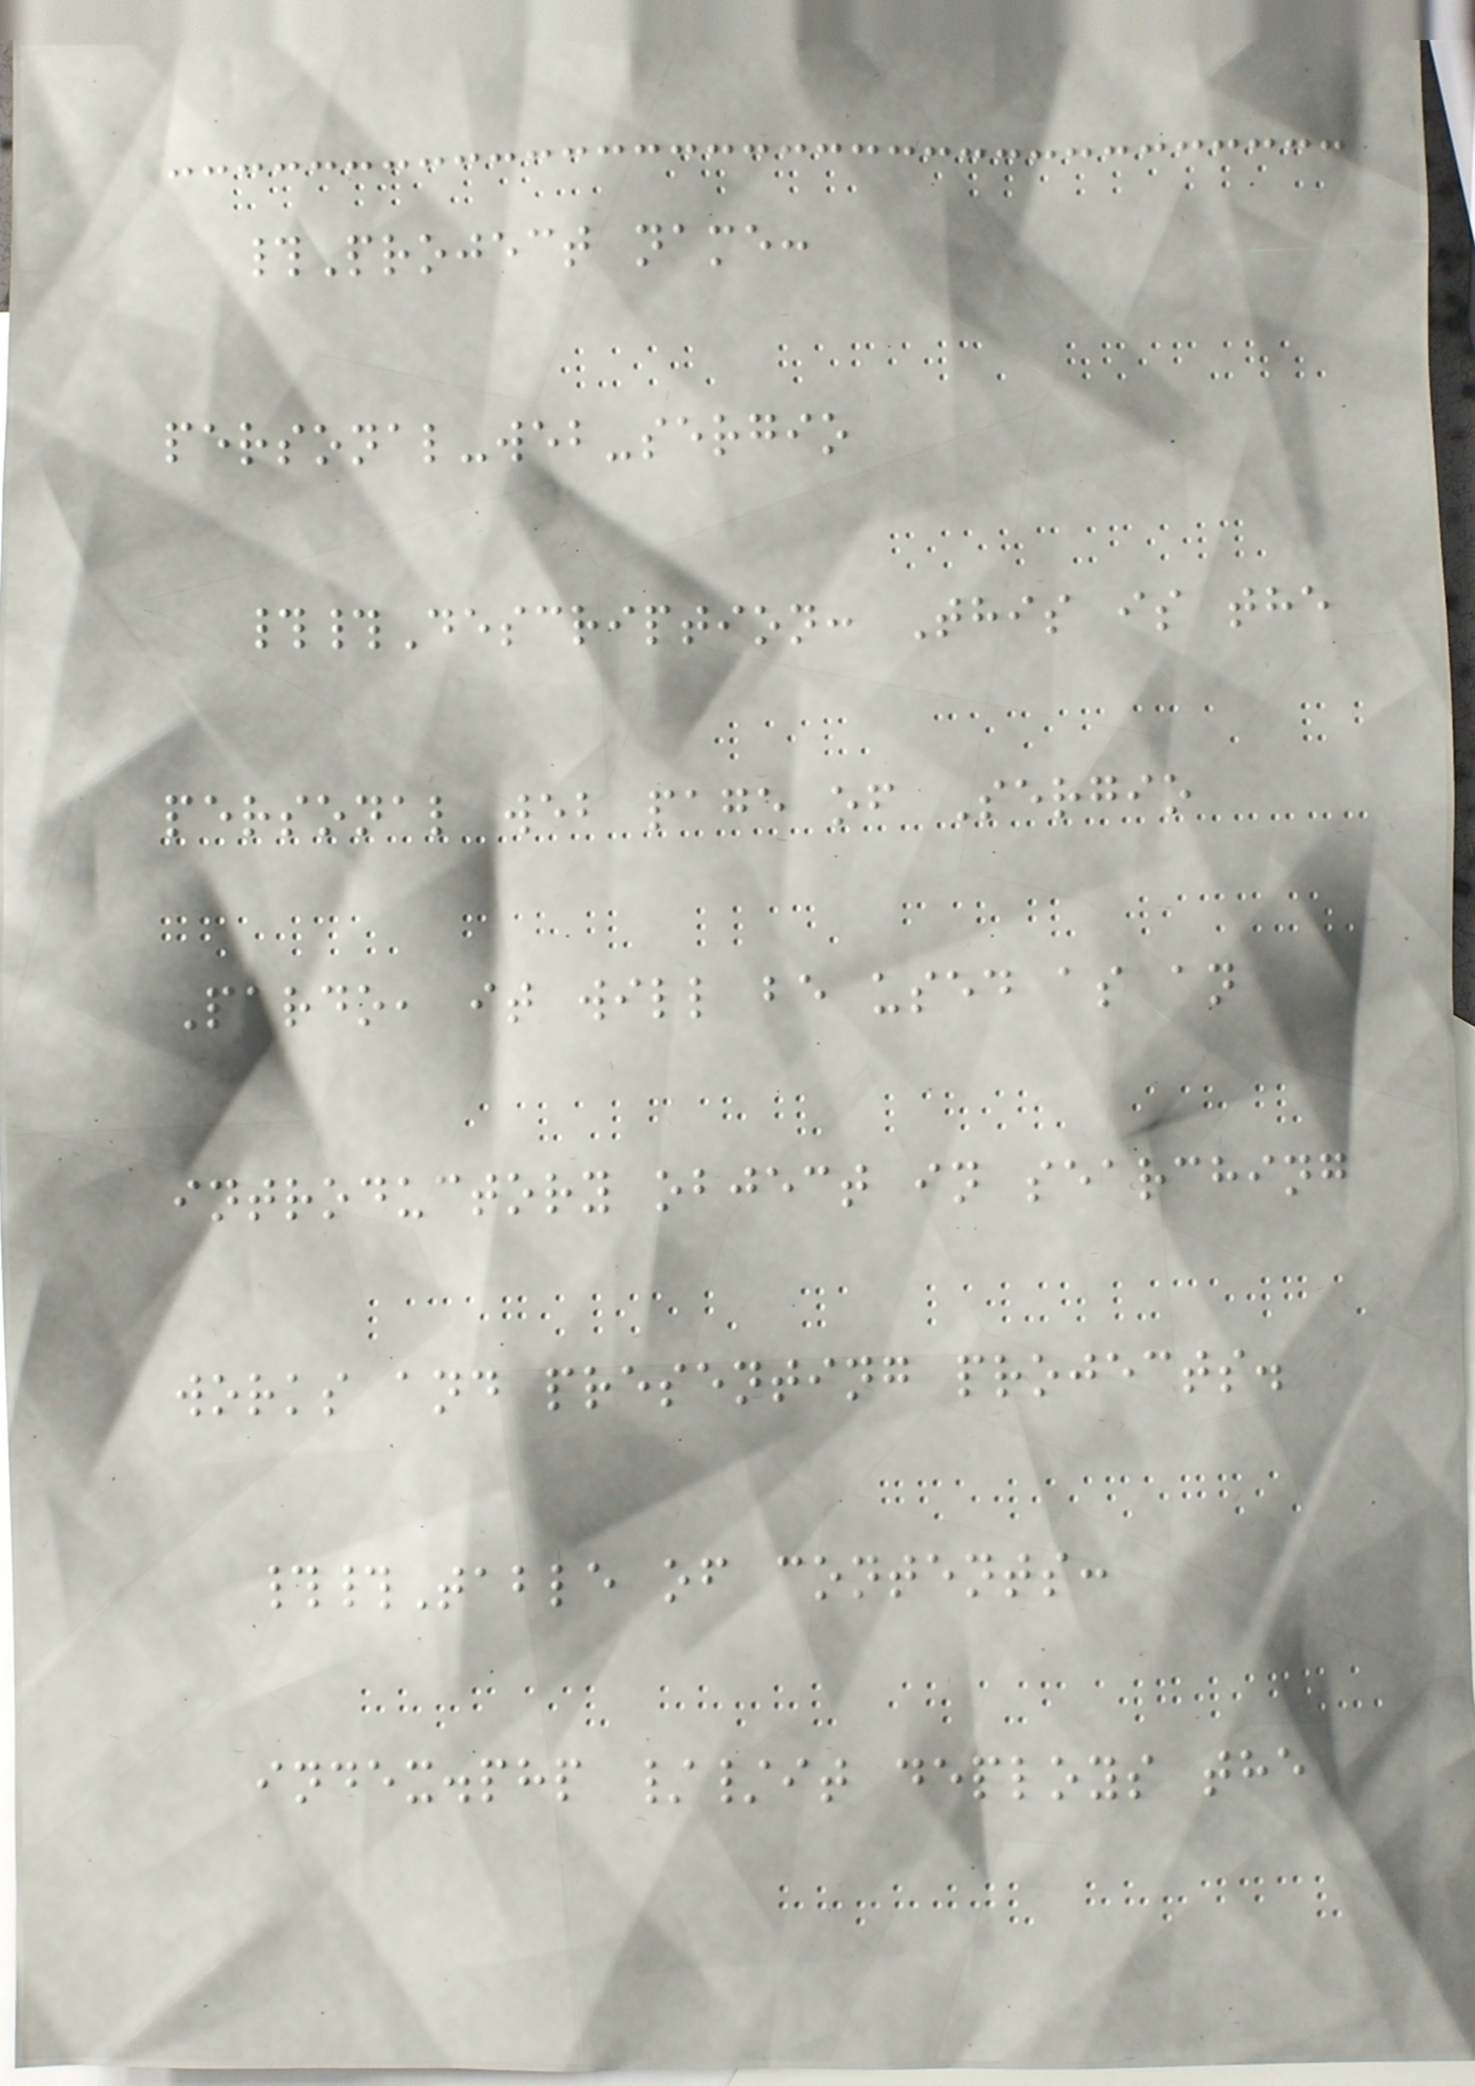#Project name:
personal-web-sergio
##Description: This is the
personal web page of Sergio
Pardo, it will be used as an
introductory object in searching
works and presenting projects.
##Table of contents:
index.php //it deploys the
